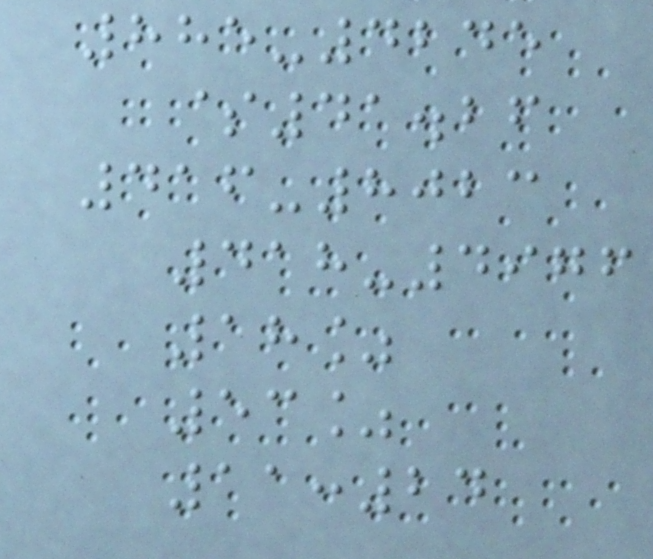885-4245
$41.26
416-8023
418-4976
18%
53%
11:24
